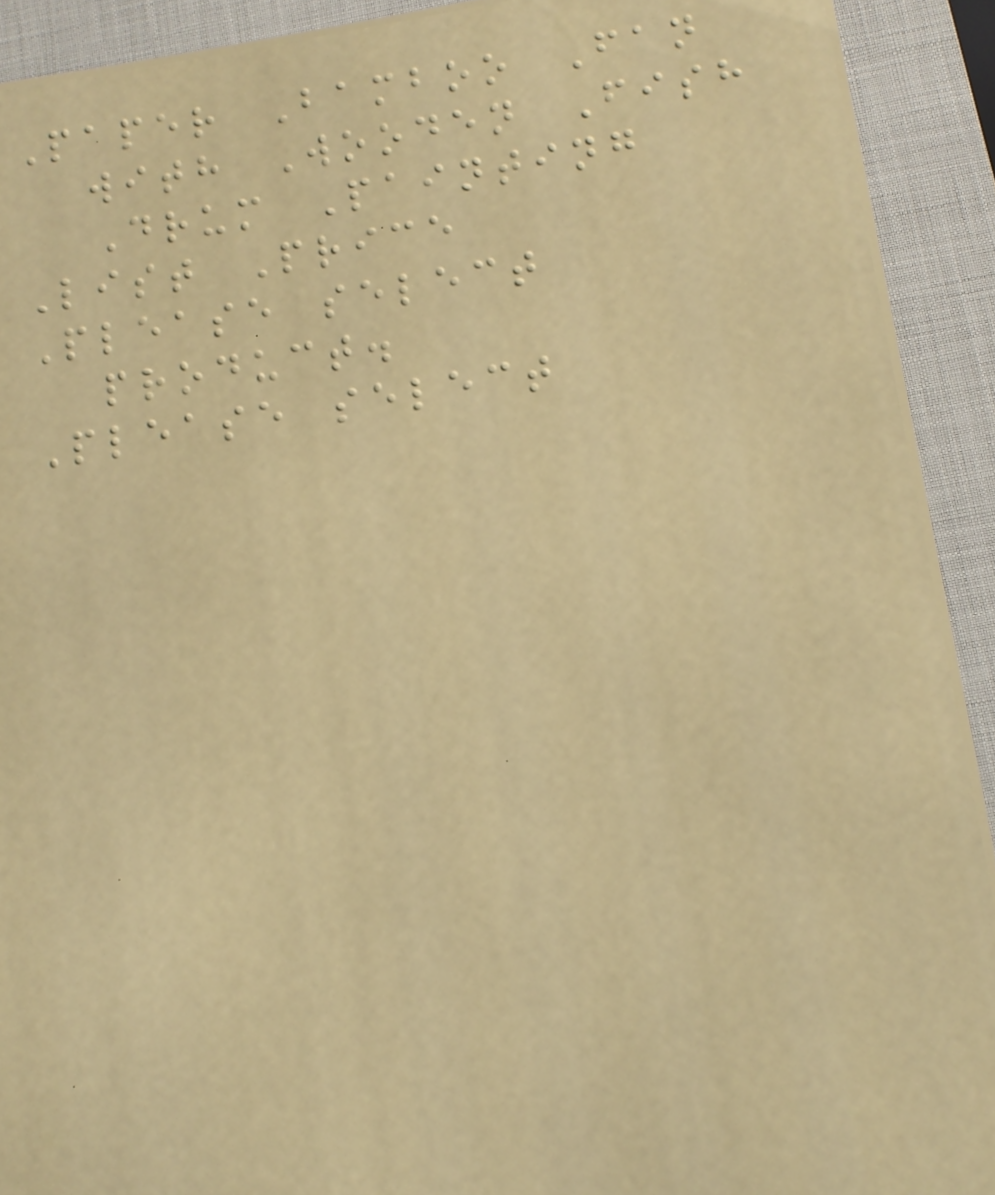Paper Bamboo Fan
with Wooden Fish
Drum Painting
List Price
Please select
product.
Please select
